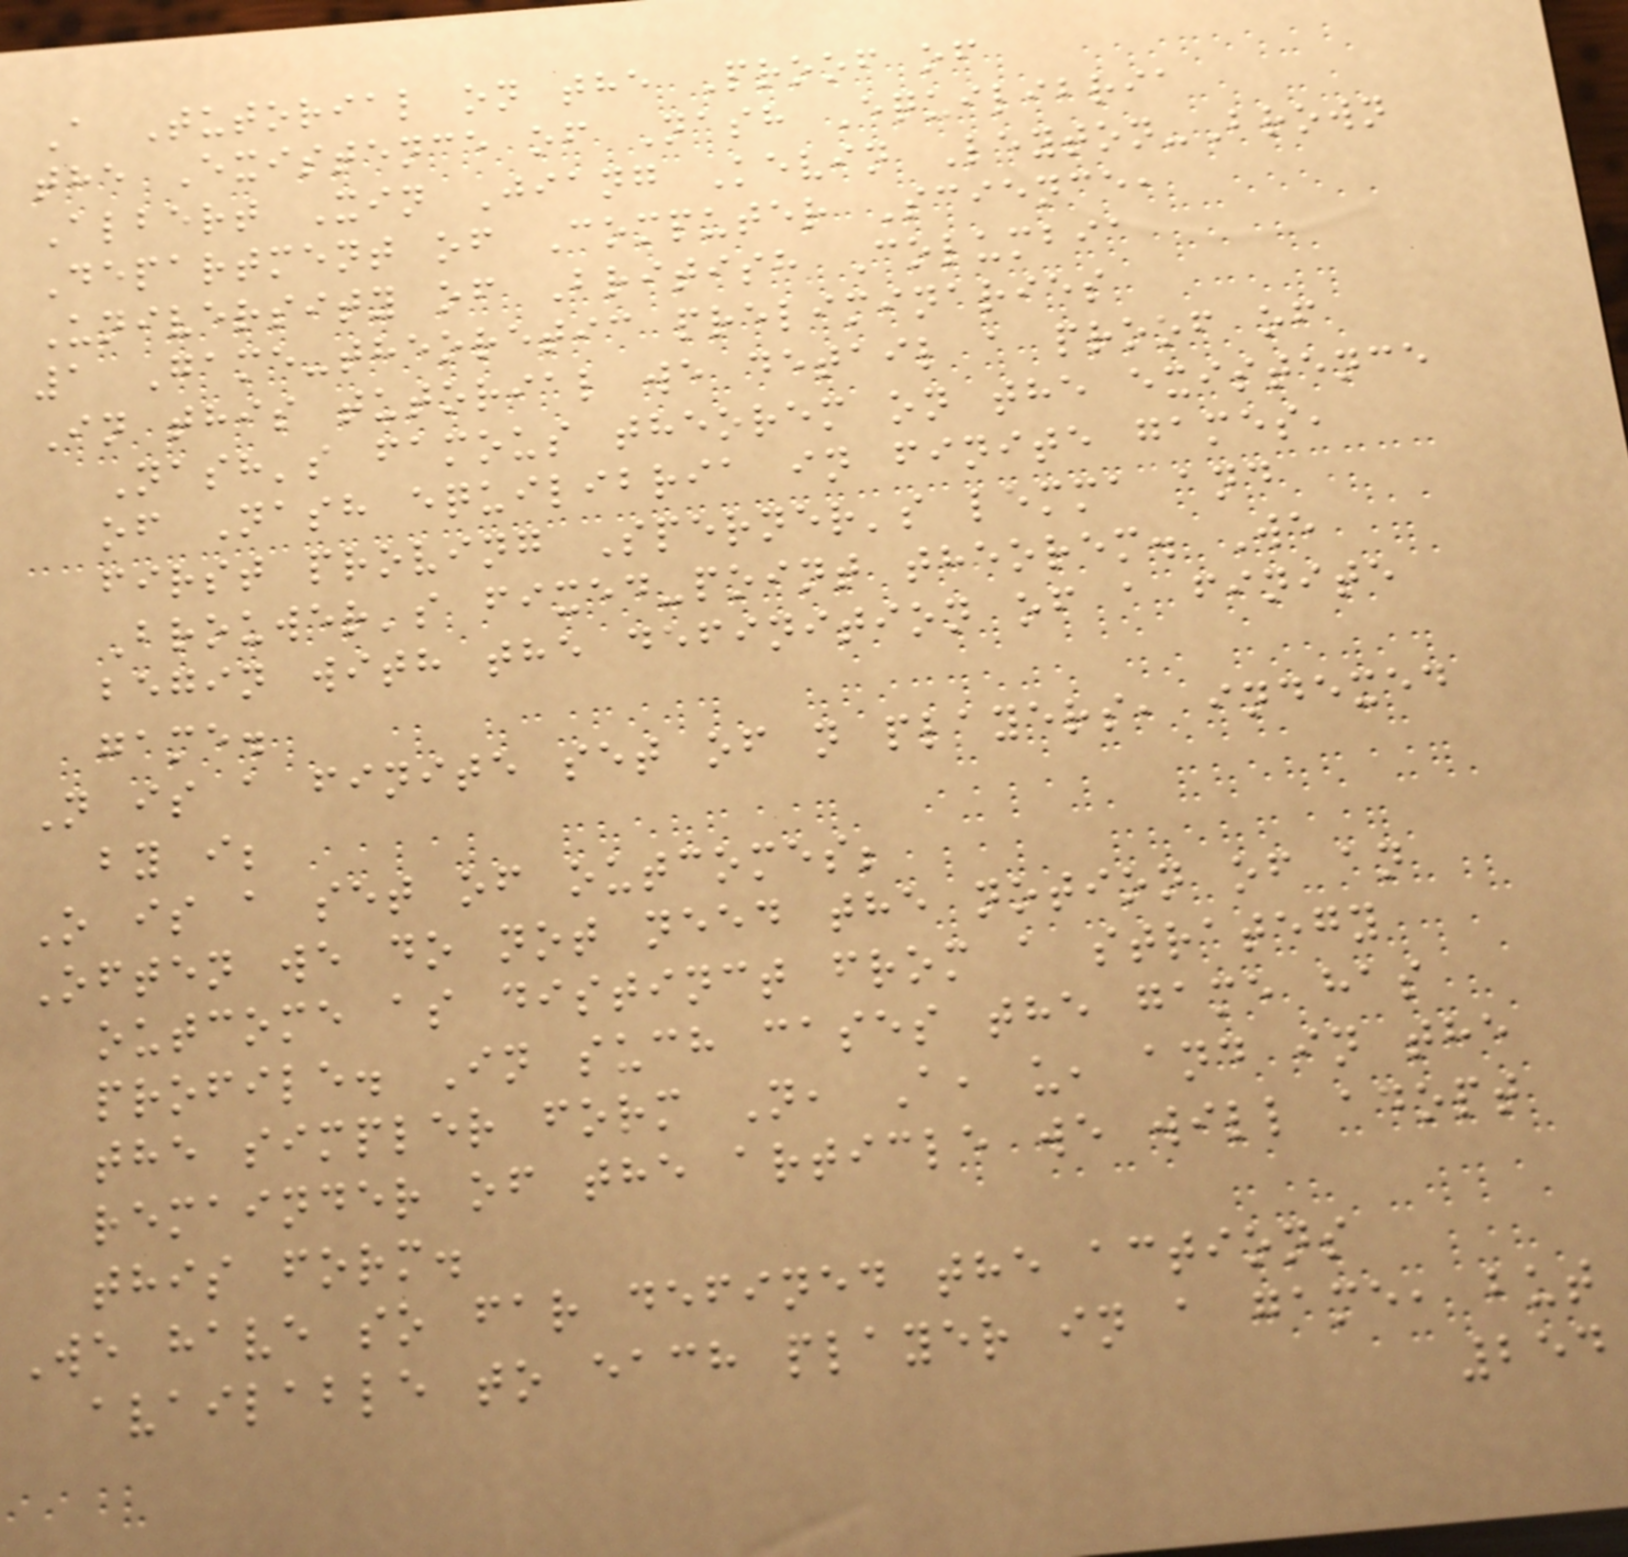A Tutorial on the Proof of
the Existence of Nash Equilibria
Albert Xin Jiang Kevin Leyton-Brown
Department of Computer Science,
University of British Columbia
1 Game-theoretic preliminaries
In this tutorial we detail a proof of
Nash's famous theorem on the existence
of Nash equilibria in finite games,
first proving Sperner's lemma and
Brouwer's fixed-point theorem. We
begin with the definition of a finite
game.
N is a finite set of n players, indexed
by i;
O is a set of outcomes;
Often we do not need the notion of an
outcome as distinct from a strategy
profile. In such cases the game has
the simpler form N, A, u, and in the
remainder of the article we will adopt
this form.
We have so far defined the actions
available to each player in a game, but
254
